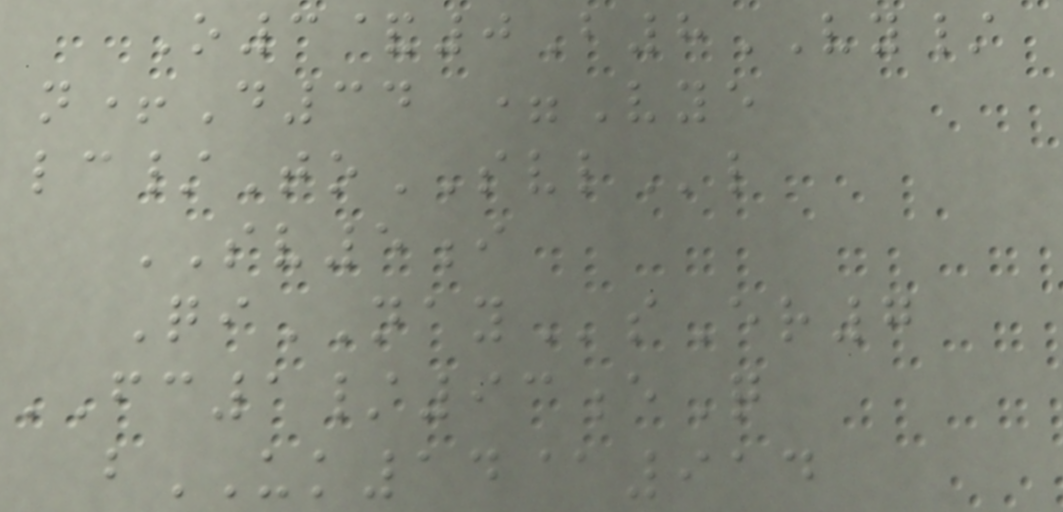O3&0B8VY/
n+D34 =Vye
lc/ToSVLl
SV5i
QiNAYsEr7
FC1/93eQ
bUK14@914
